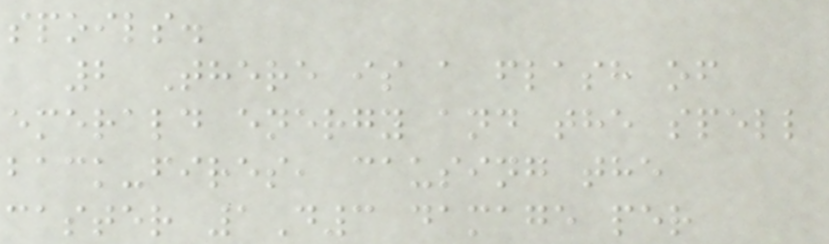spoils.
2 There is a flash of
emerald energy and the spell
back-fires, causing the
caster 1D3 damage per
